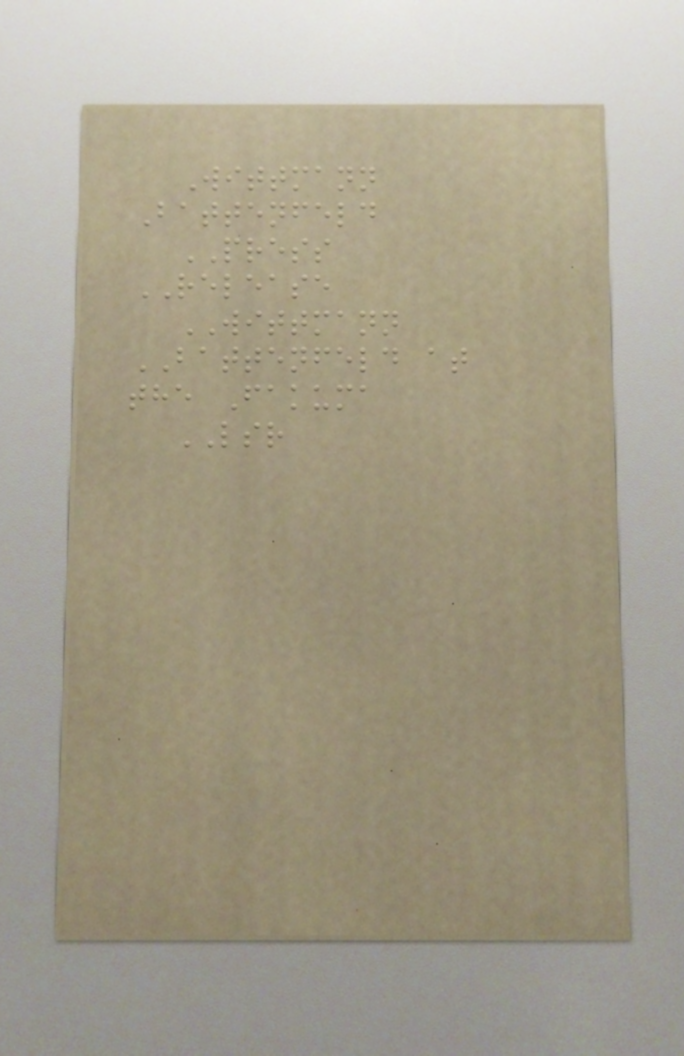Wittmann
Battenfeld
PRESS
RELEASE
WITTMANN
BATTENFELD at
the Fakuma
LSR
